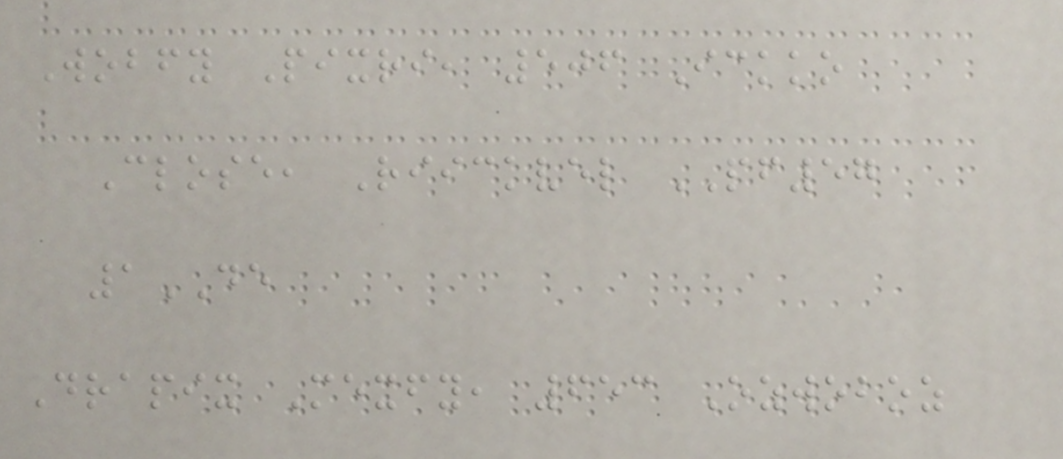Wobfy Pixri, 506 Ickko
Close, Riickvel PF57
1DE
Drapix Mexfy, 653 Ozwoboz
